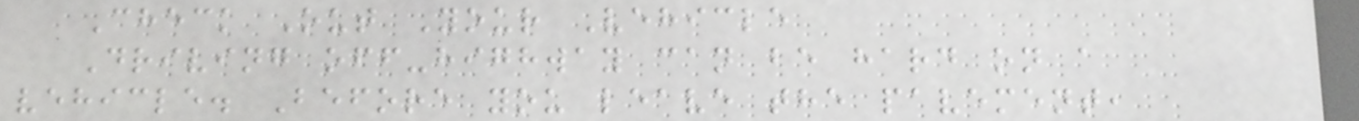Check Out Your Vehicle
Driving off-highway can be hard on a
vehicle. Before you leave the pavement,
